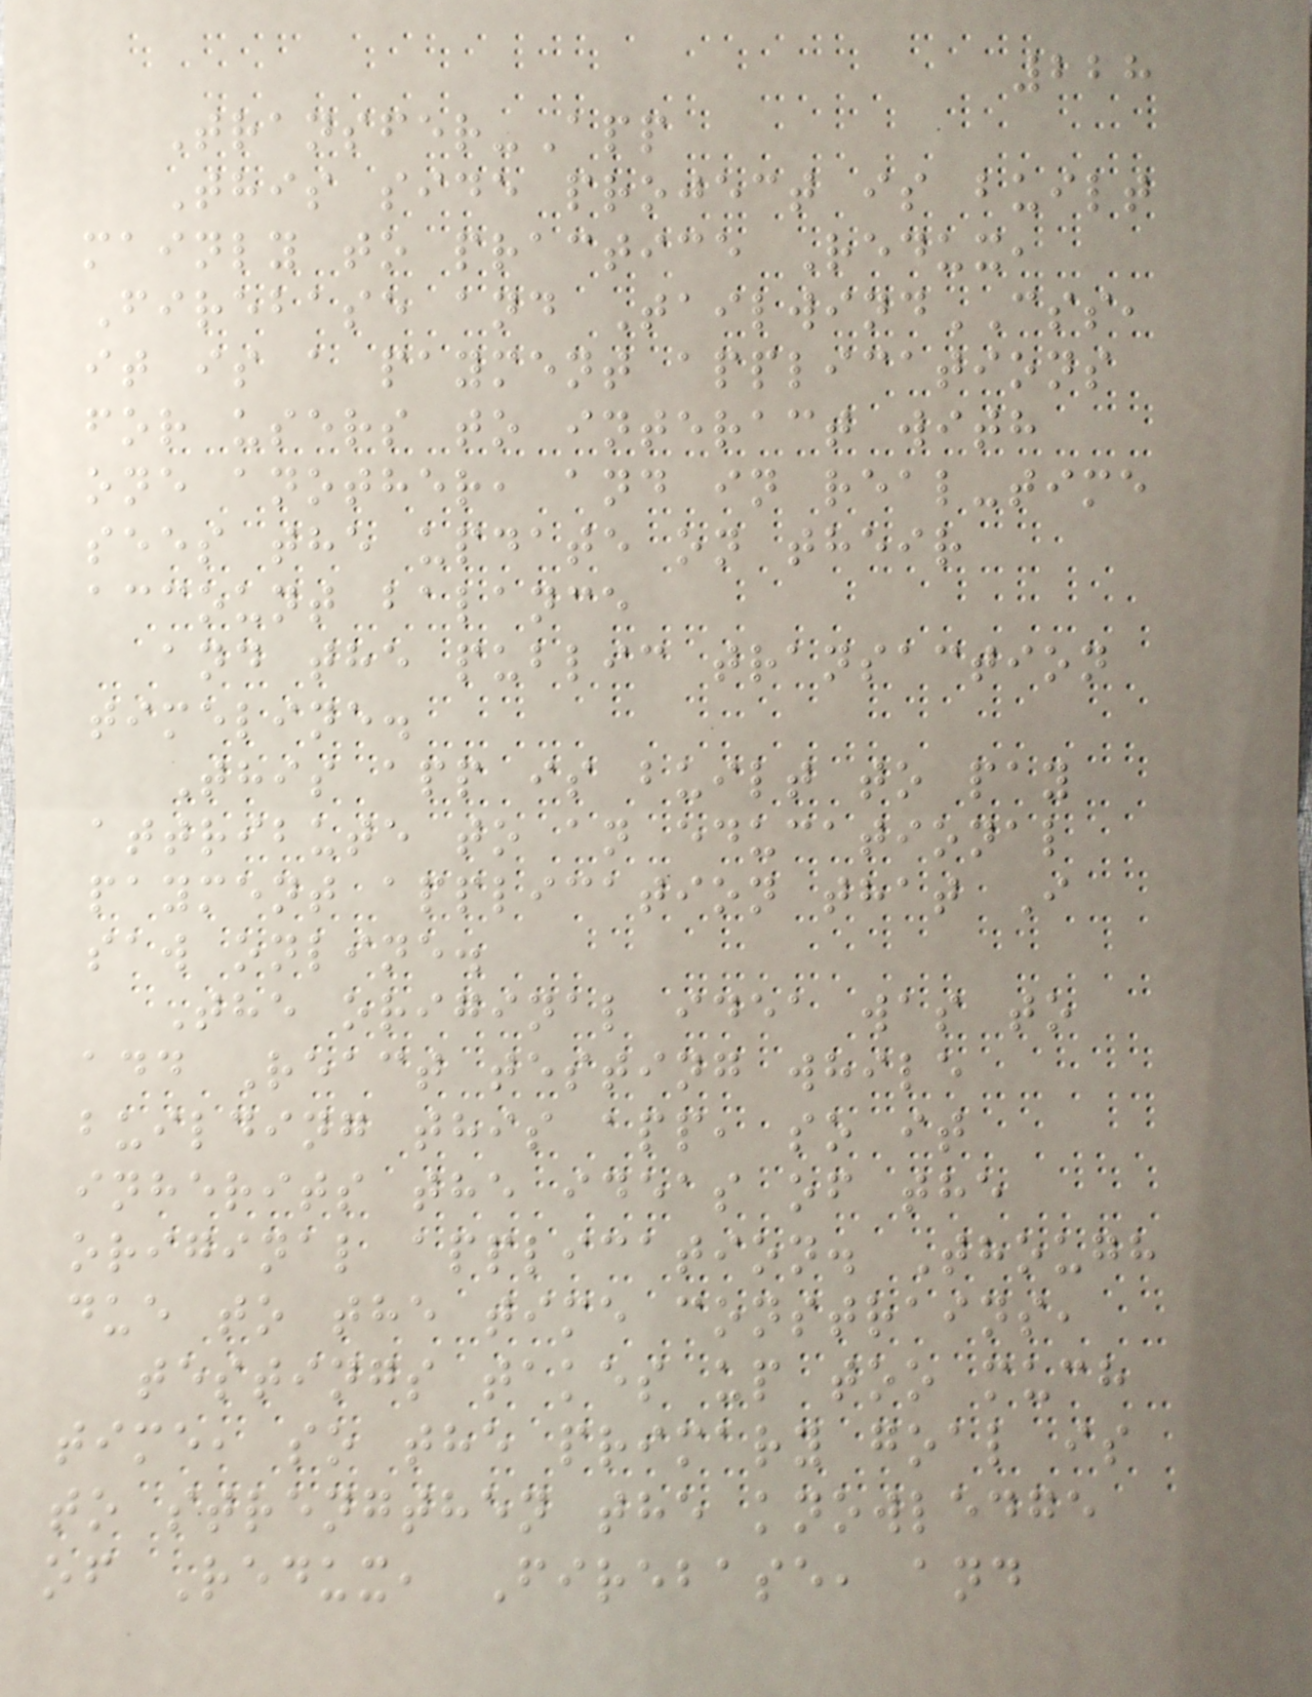228
Transfer-App
This side project is built
mainly to practice Redux,
Firebase and TailwindCSS,
it is a payment applications
for users to interact with
one another, and in real-time
sees the update on their
account balance
and the public transaction
timeline.
This app is built to pay
attribute to an educational
payment application that I
saw online.
The original idea was to
add React testing while
building this app, so it
inherits the ideas of the
original application. Though
due to the time constrains,
testings takes up too much
time, so the primary goal is
to strengthen the knowledge
of Redux, Firebase, and
